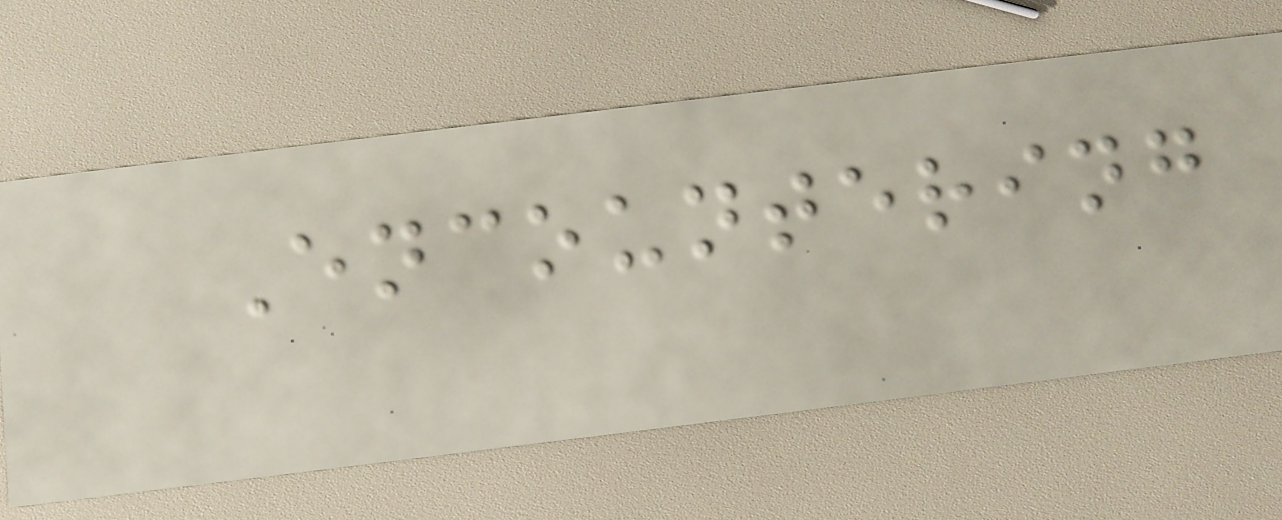Encountering
